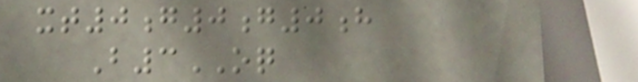xt0g0g0h
B3OQ
